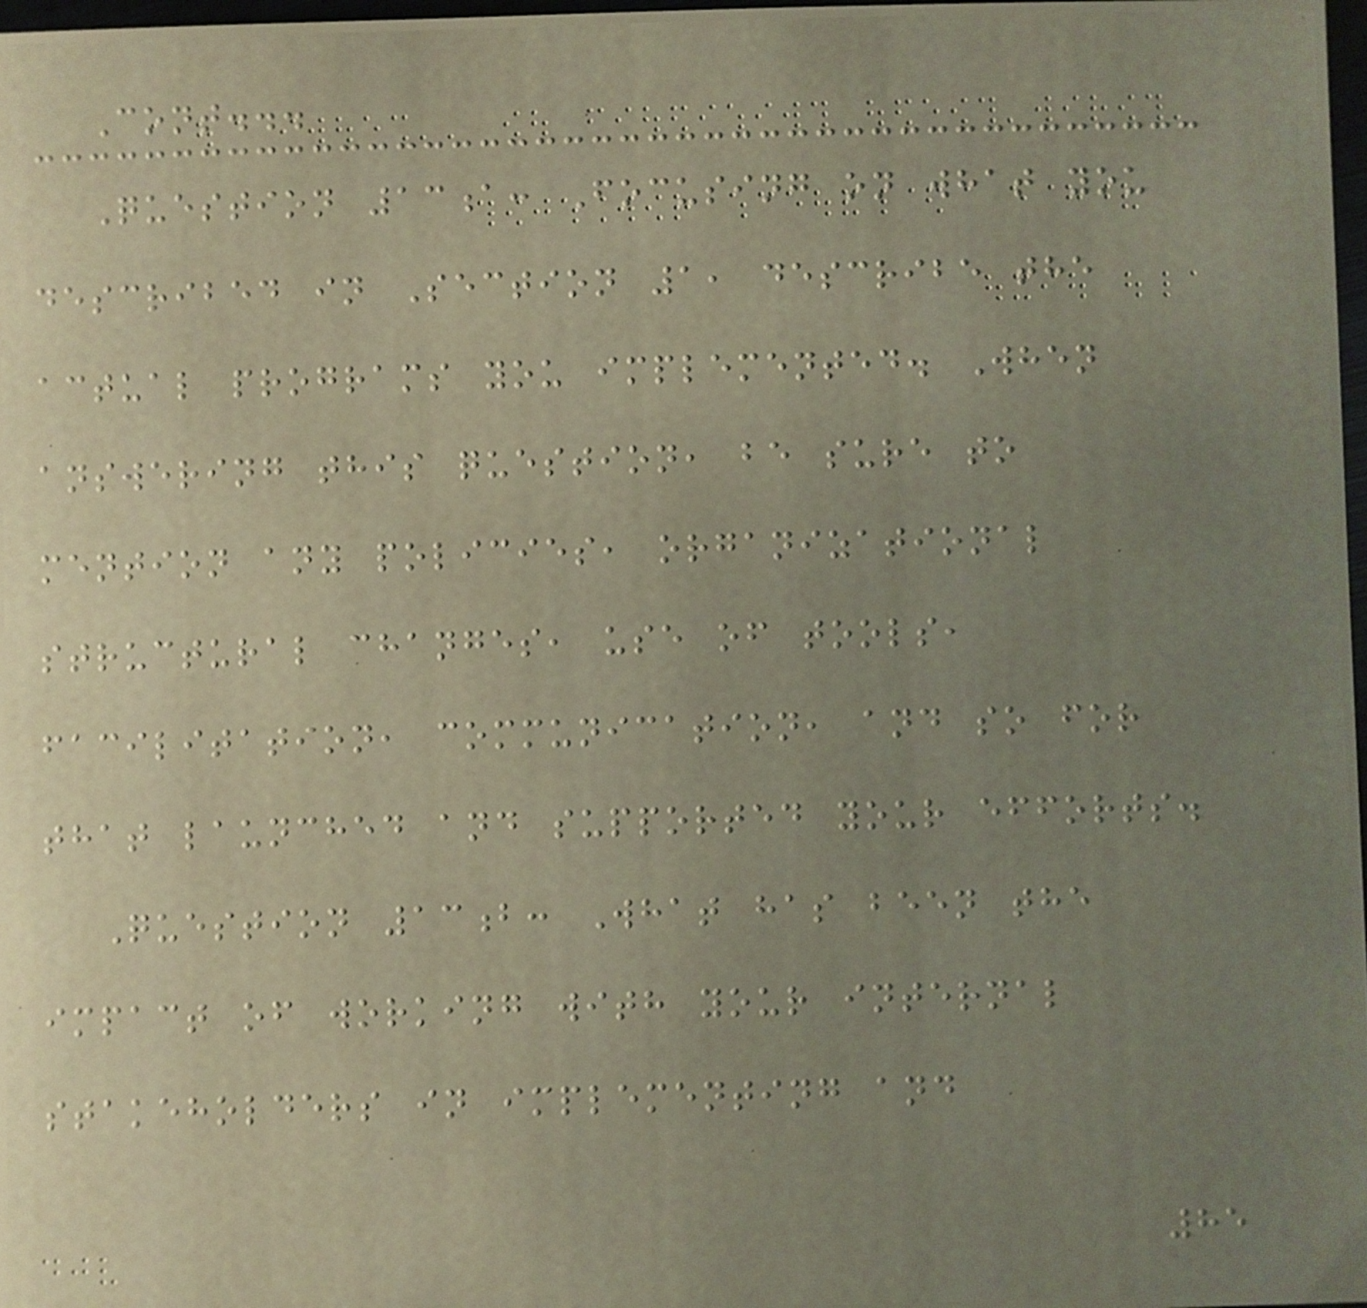Cont...
Question 13a: Focusing on what you
described in Section 1, describe the
actual programs you implemented. When
answering this question, be sure to
mention any policies, organizational
structural changes, use of tools,
facilitation, communication, and so for
that launched and supported your efforts.
Question 13b: What has been the
impact of working with your internal
stakeholders in implementing and
85
